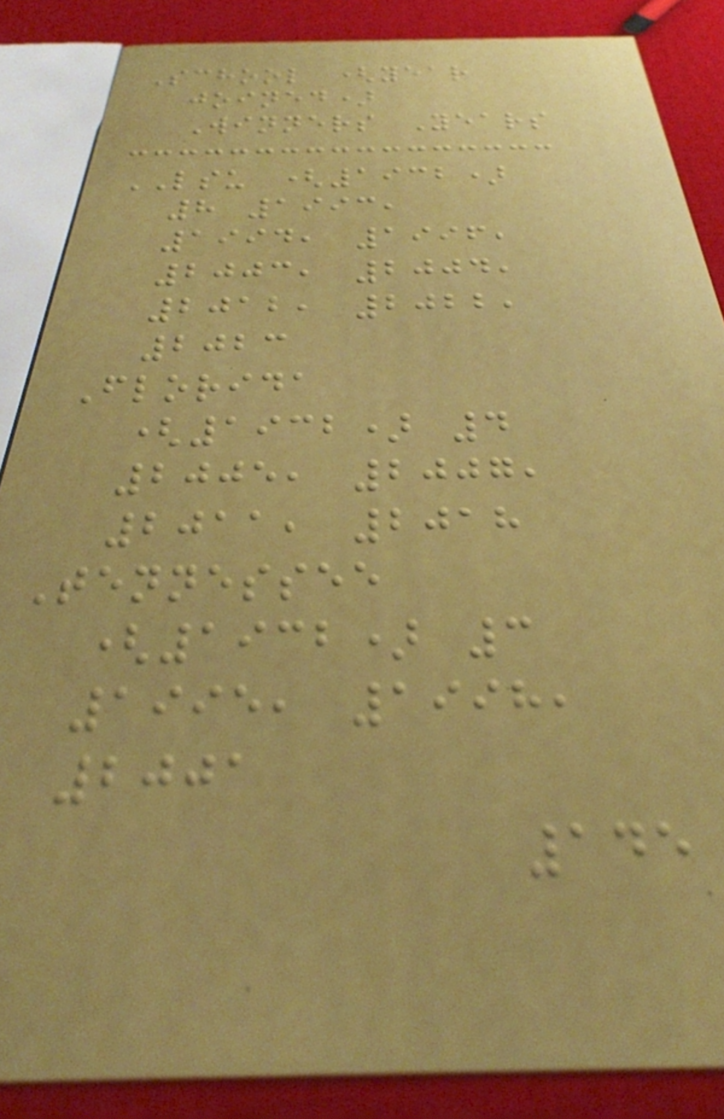School (year
joined)
Winners Years
LSU (1932)
8 1993,
1994, 1996,
2003, 2004,
2012, 2022,
2023
Florida
(1932) 4
2005, 2007,
2011, 2018
Tennessee
(1932) 3
1995, 1998,
2001
145
